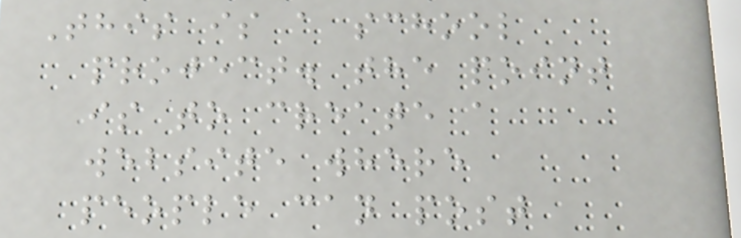This is a school
project. the point
is to create a
website where
people can post
